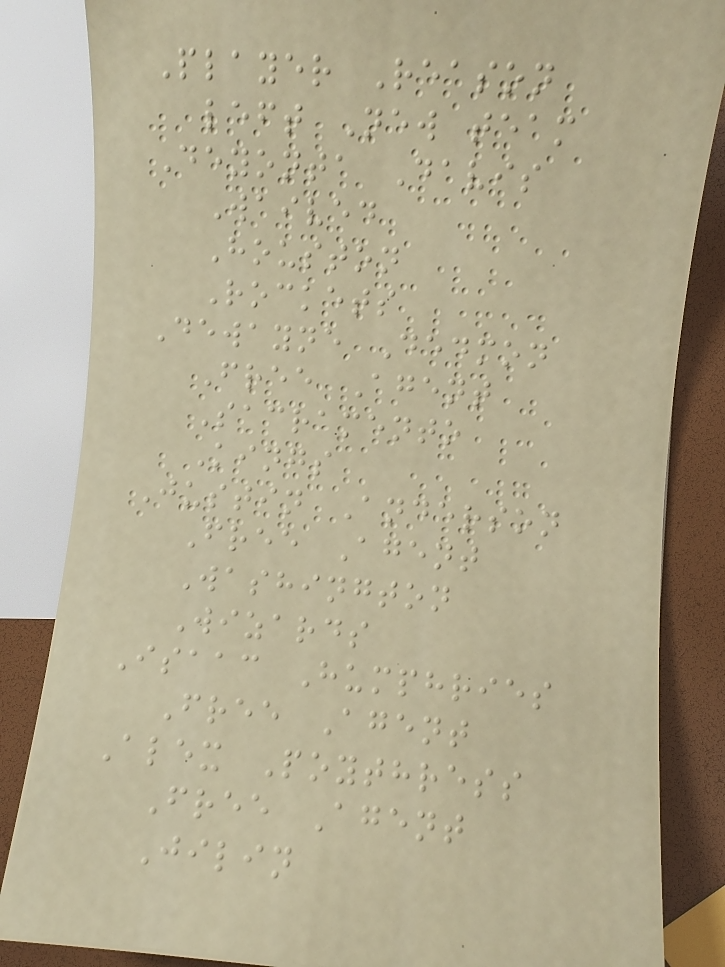Player Reason
left New team
Deyonta Davis
Waived
Houston
Rockets
Dewayne Dedmon
Free Agent
Sacramento
Kings
Justin Anderson
Free Agent
Washington
Wizards
Isaac Humphries
Free Agent
Alex Poythress
Free Agent
Jilin
